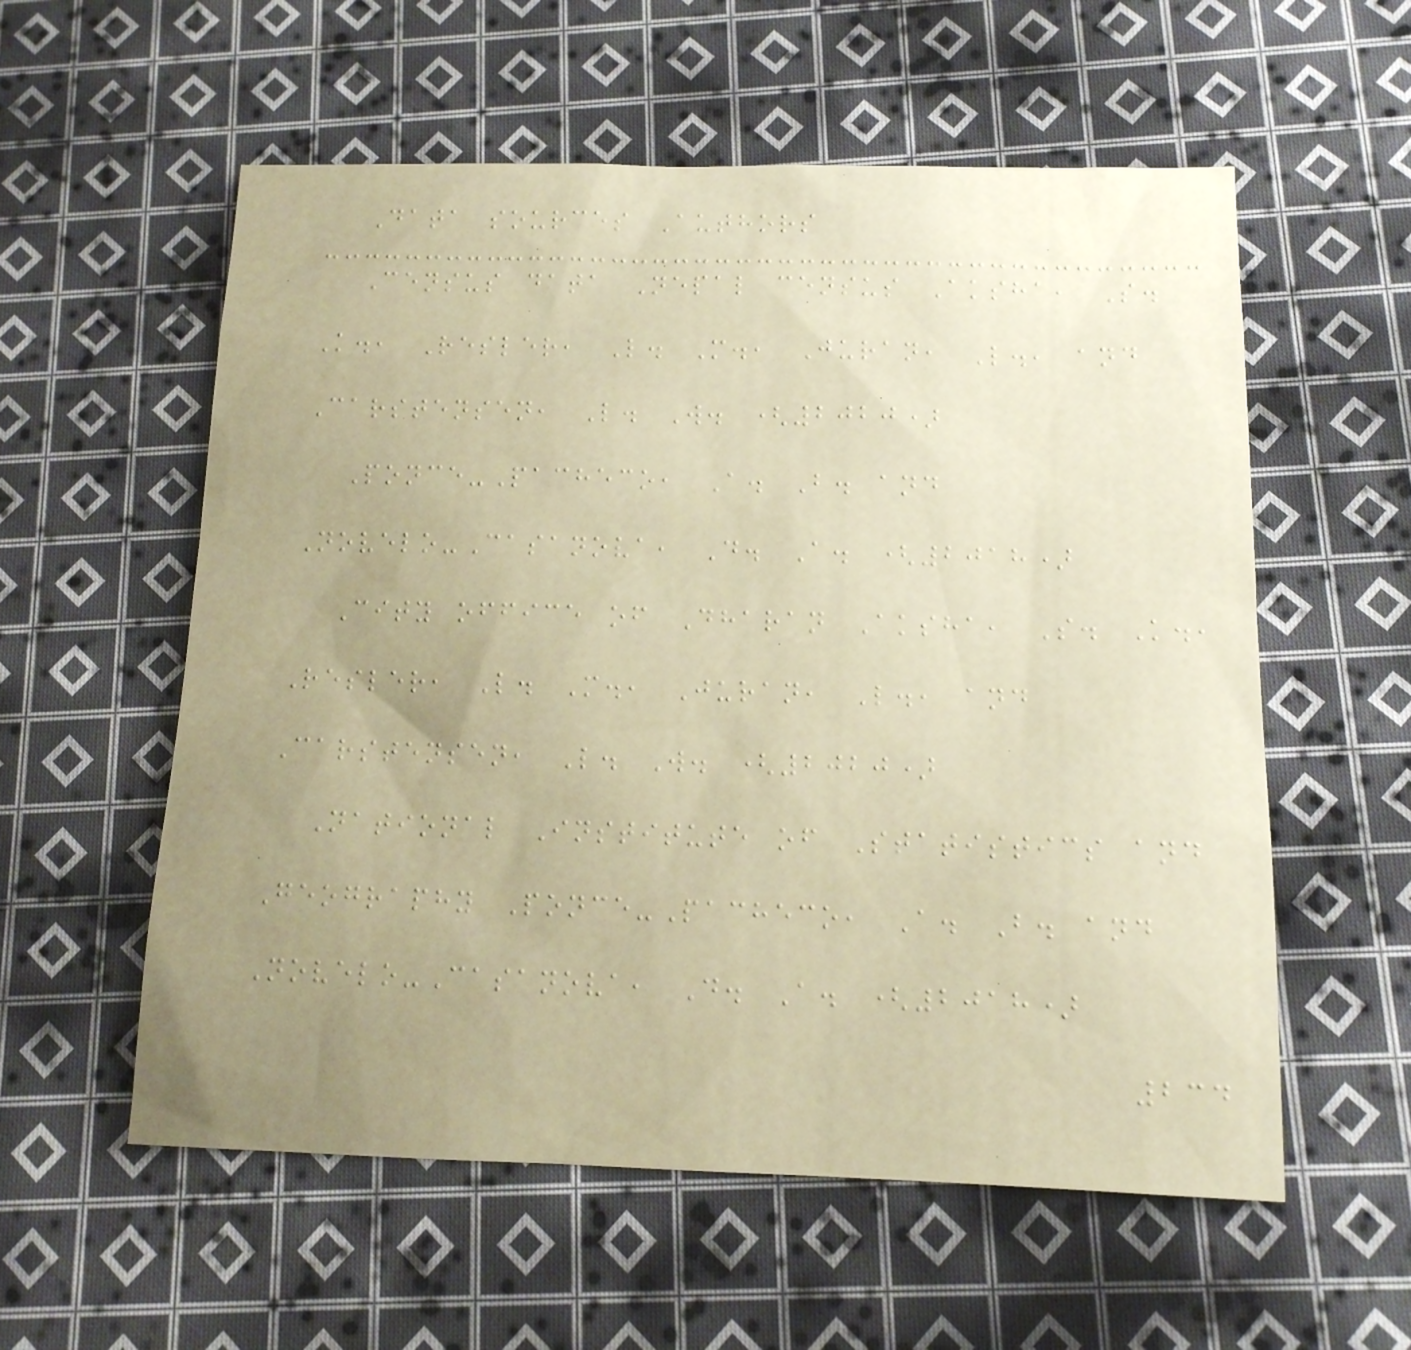Data sources Authors
Census data Nepal census Aksha, S.
K., Resler, L. M., Juran, L., and
Carstensen, L. W. (2020)
Ponce-Pacheco, A. B. and
Novelo-Casanova, D. A. (2018)
City office of Dharan Aksha, S. K.,
Resler, L. M., Juran, L., and
Carstensen, L. W. (2020)
National Institute of Statistics and
Geography Ponce-Pacheco, A. B. and
Novelo-Casanova, D. A. (2018)
234
